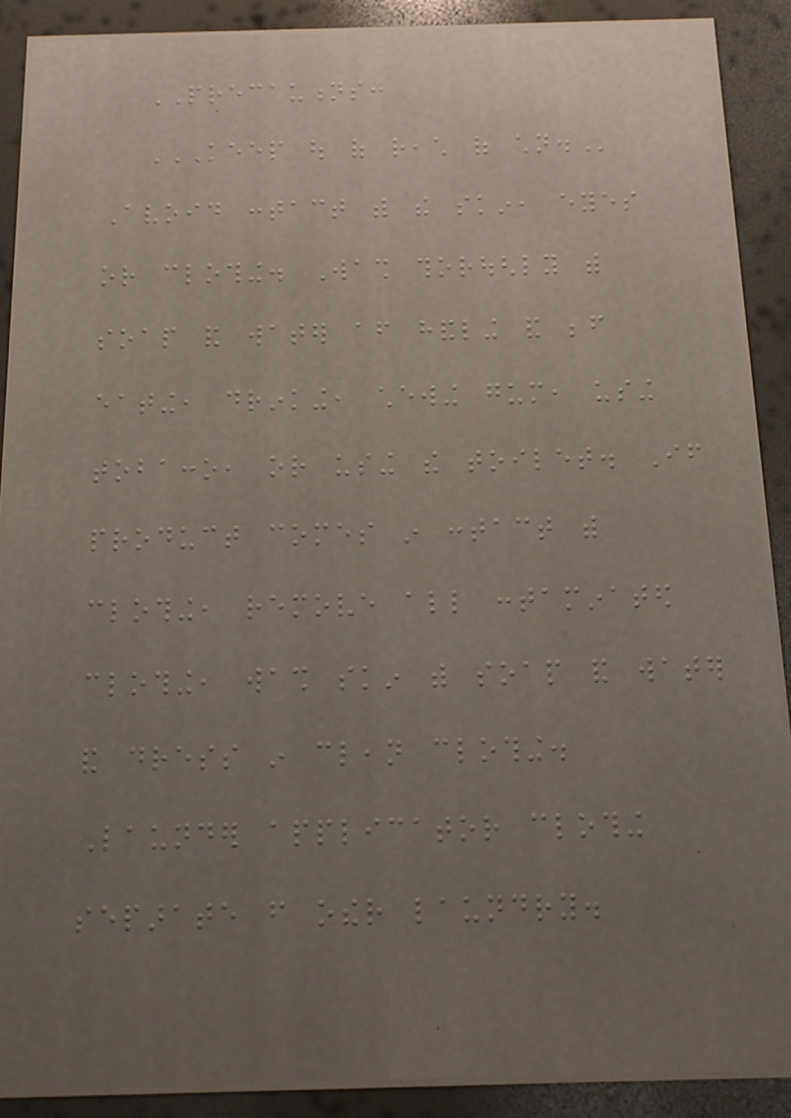PRECAUTIONS:
KEEP OUT OF REACH OF CHILDREN.
Avoid contact with the skin, eyes
or clothing. Wash thoroughly with
soap and water after handling and before
eating, drinking, chewing gum, using
tobacco, or using the toilet. If
product comes in contact with
clothing, remove all contaminated
clothing, wash skin with soap and water
and dress in clean clothing.
Launder applicator clothing
separate from other laundry.
